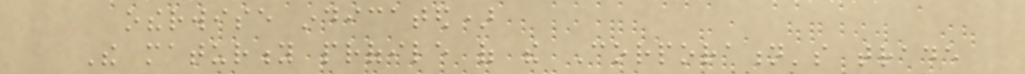otherwise indicated)
The maturity profile of the Corporation's trade
